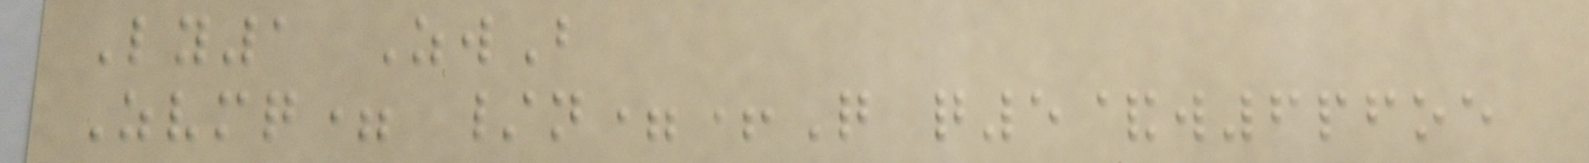Ly1 ZwB
Zvmq= /n=+Q q5&w6pfoe
